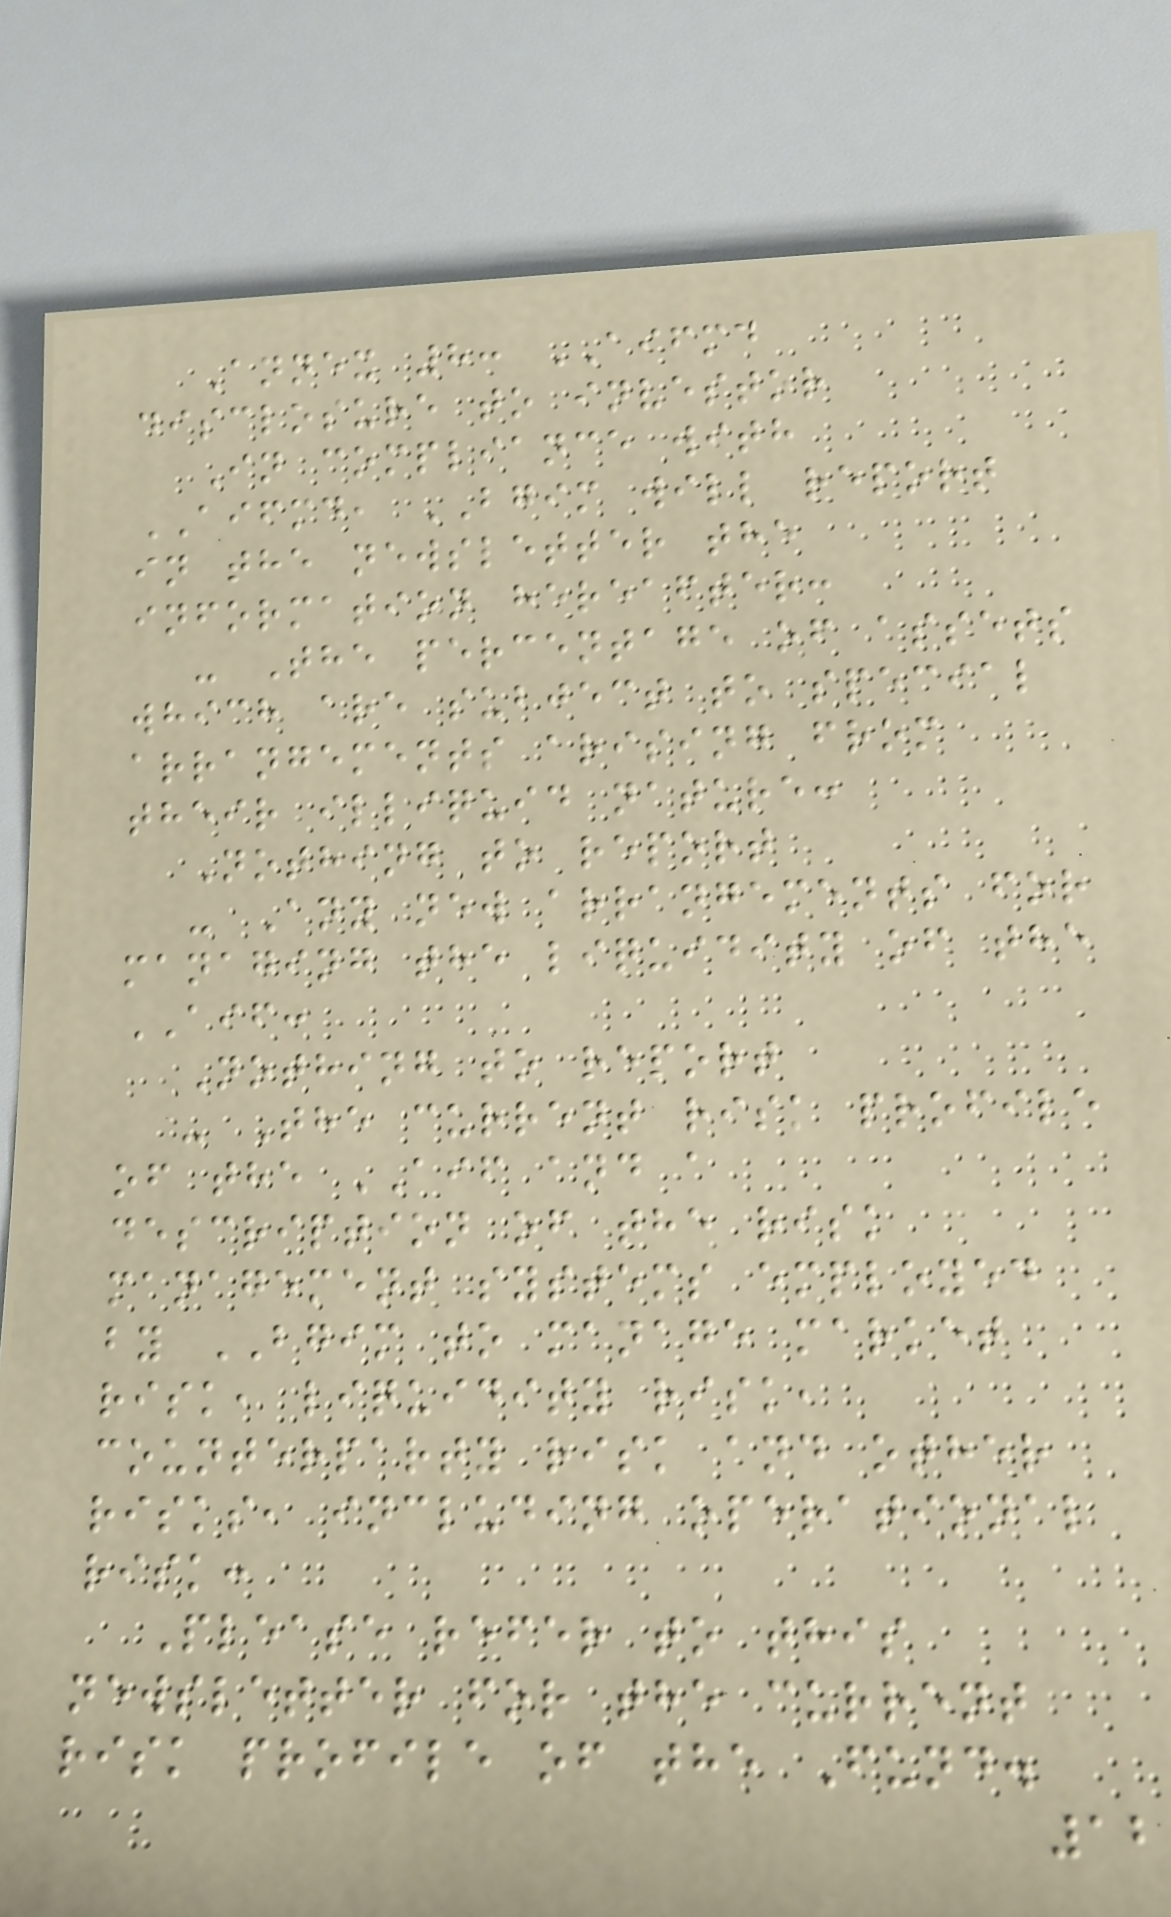Annex 8: AIFMD
disclosure to investor
In compliance with
AIFMD, BGIM will report
in the newsletter the
information hereafter:
- The percentage of assets
which are subject to special
arrangements arising from
their illiquid nature:
Nothing to report
- Any new arrangements for
managing the liquidity of the
AIF:
Nothing to report
- The current risk profile
of the AIF and a
description of the risk
management systems employed
by BGIM to manage market
risk, liquidity risk,
counterparty risk and other
risks, including operational
risk:
Please refer to this
newsletter for the current
risk profile of the Fund.
12
